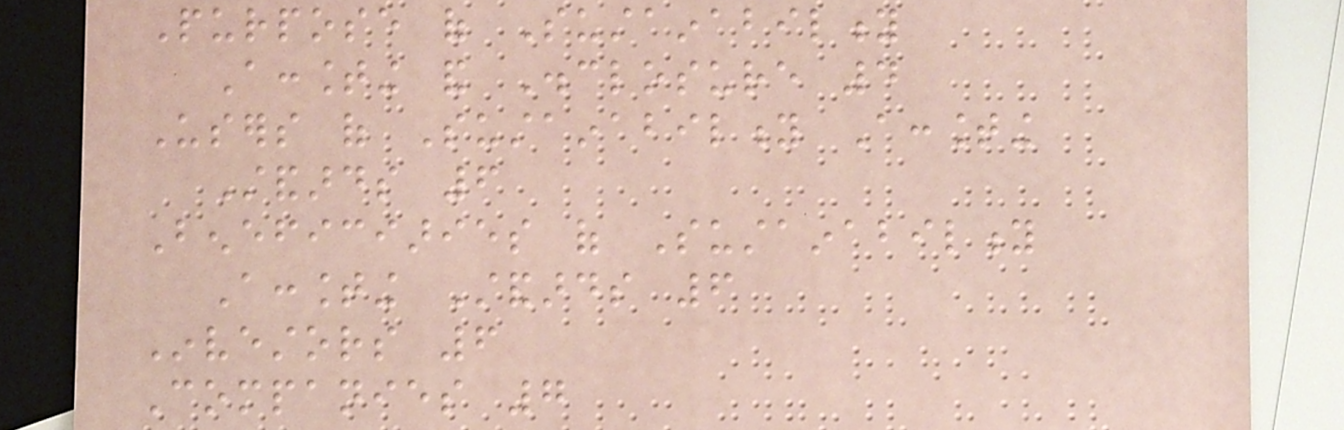Purpose of Sustainability
Accounting and Disclosure 4
Users of Sustainability Accounting
Standards 6
Beneficiaries of Sustainability
Accounting Standards 6
Investors 6
Companies 7
